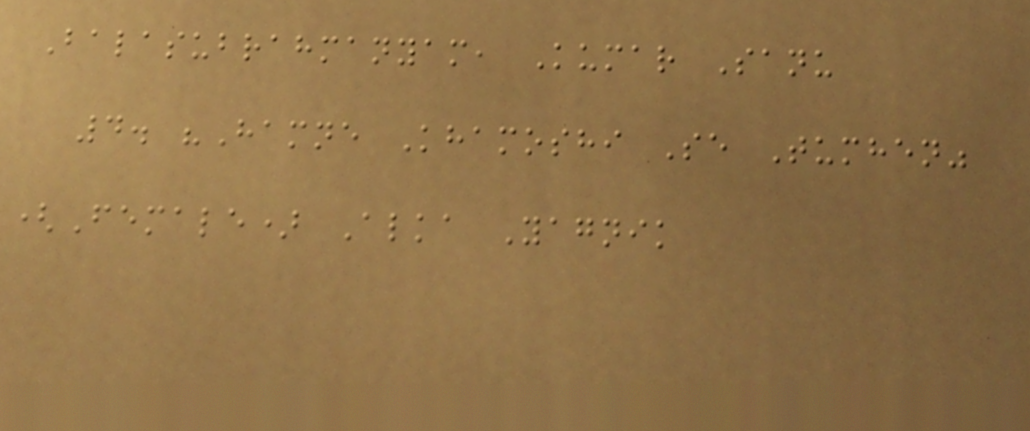Balasubrahmanyam, Kumar Sanu
4. "Hamne Khamoshi Se Tumhen"
(Female) Alka Yagnik
